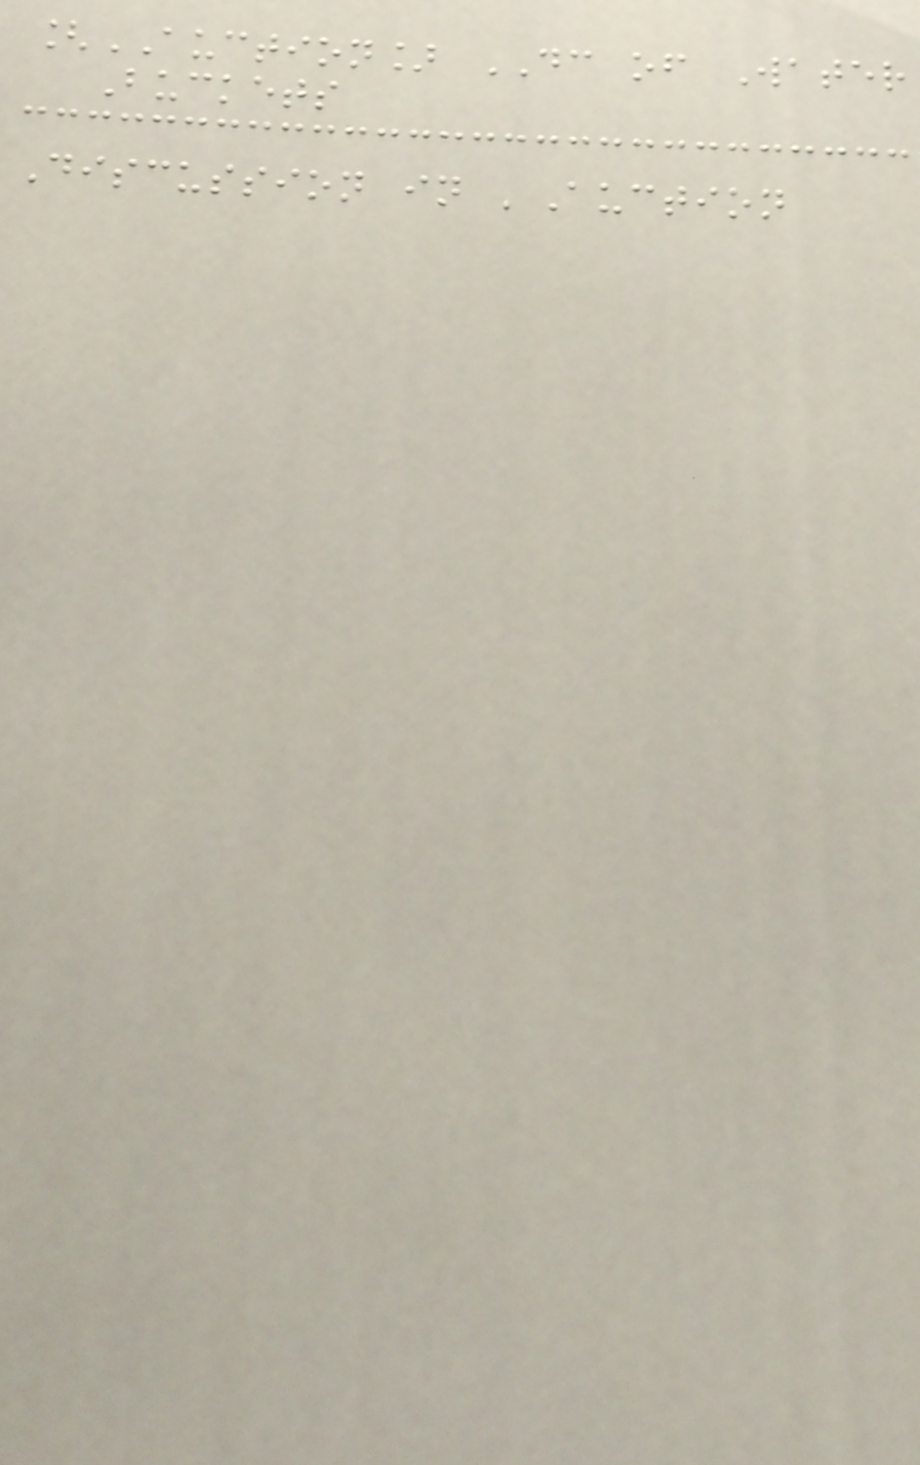[AUCTION] DC of Water
Buckets
Discussion in 'Auction
